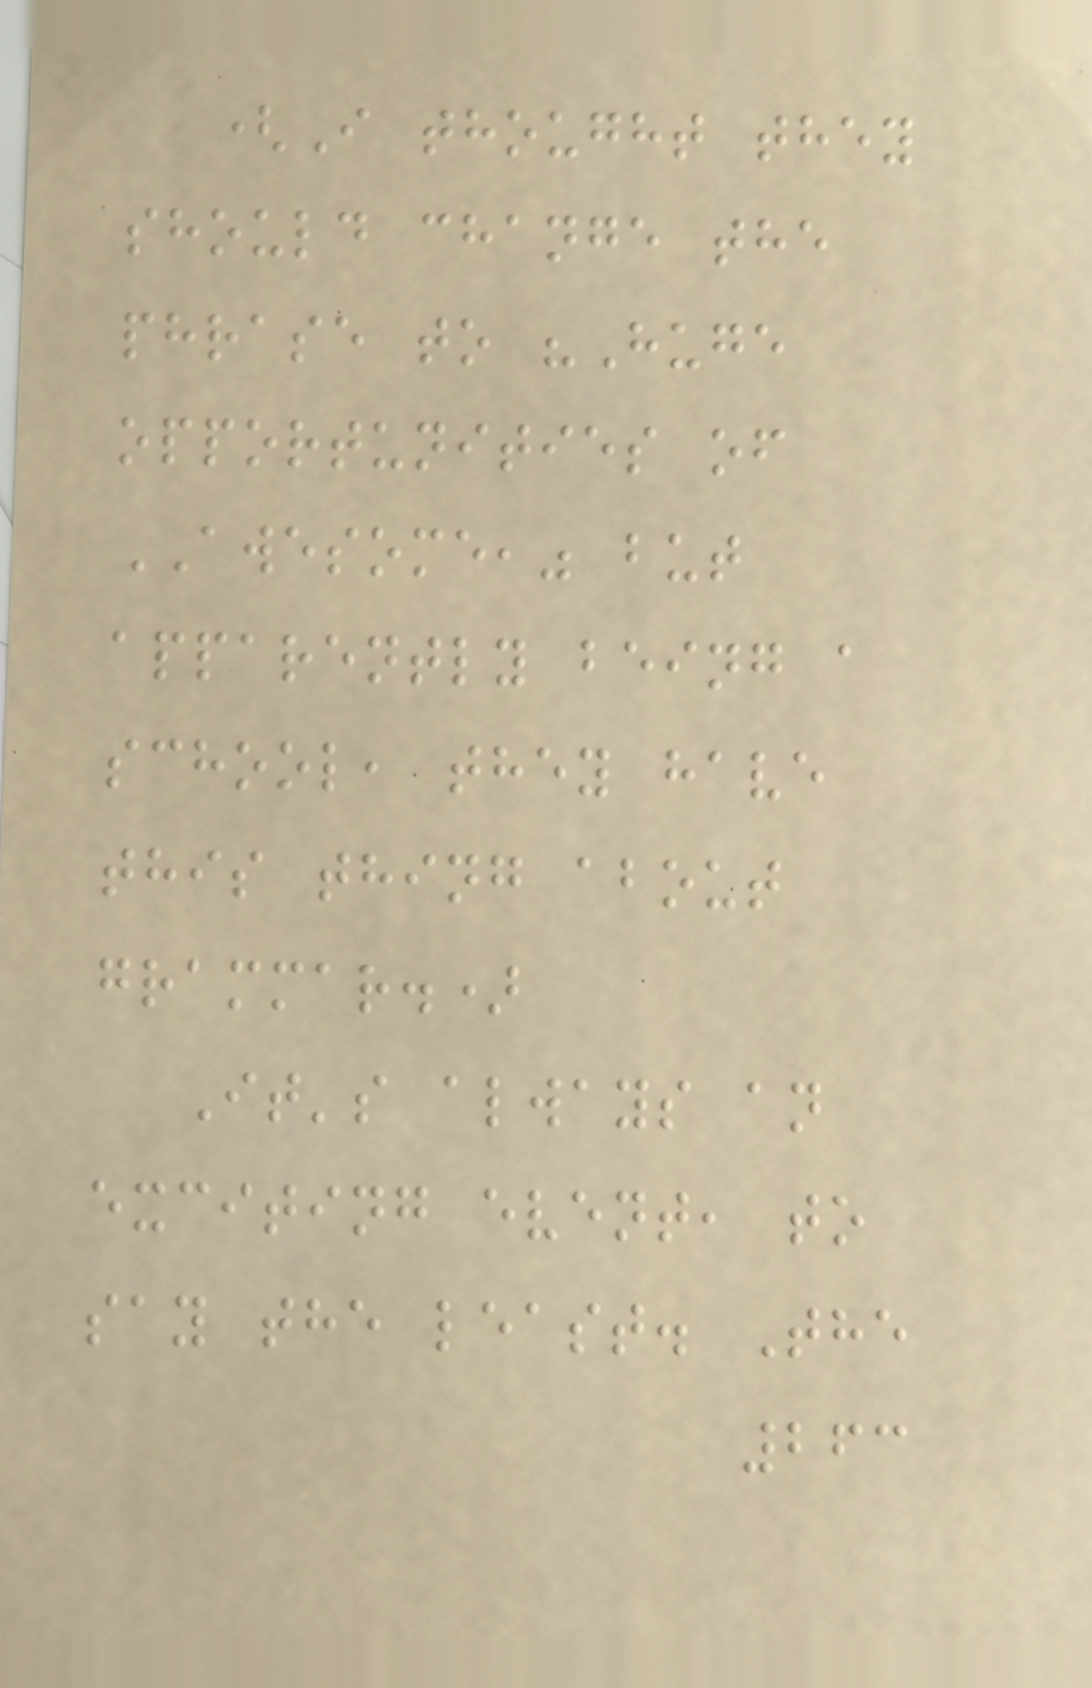(I thought they
should change the
phrase to "Huge
opportunities of
AWESOME," but
apparently being a
school, they have
this thing about
grammar.)
It's always an
exciting event, to
say the least. The
263
